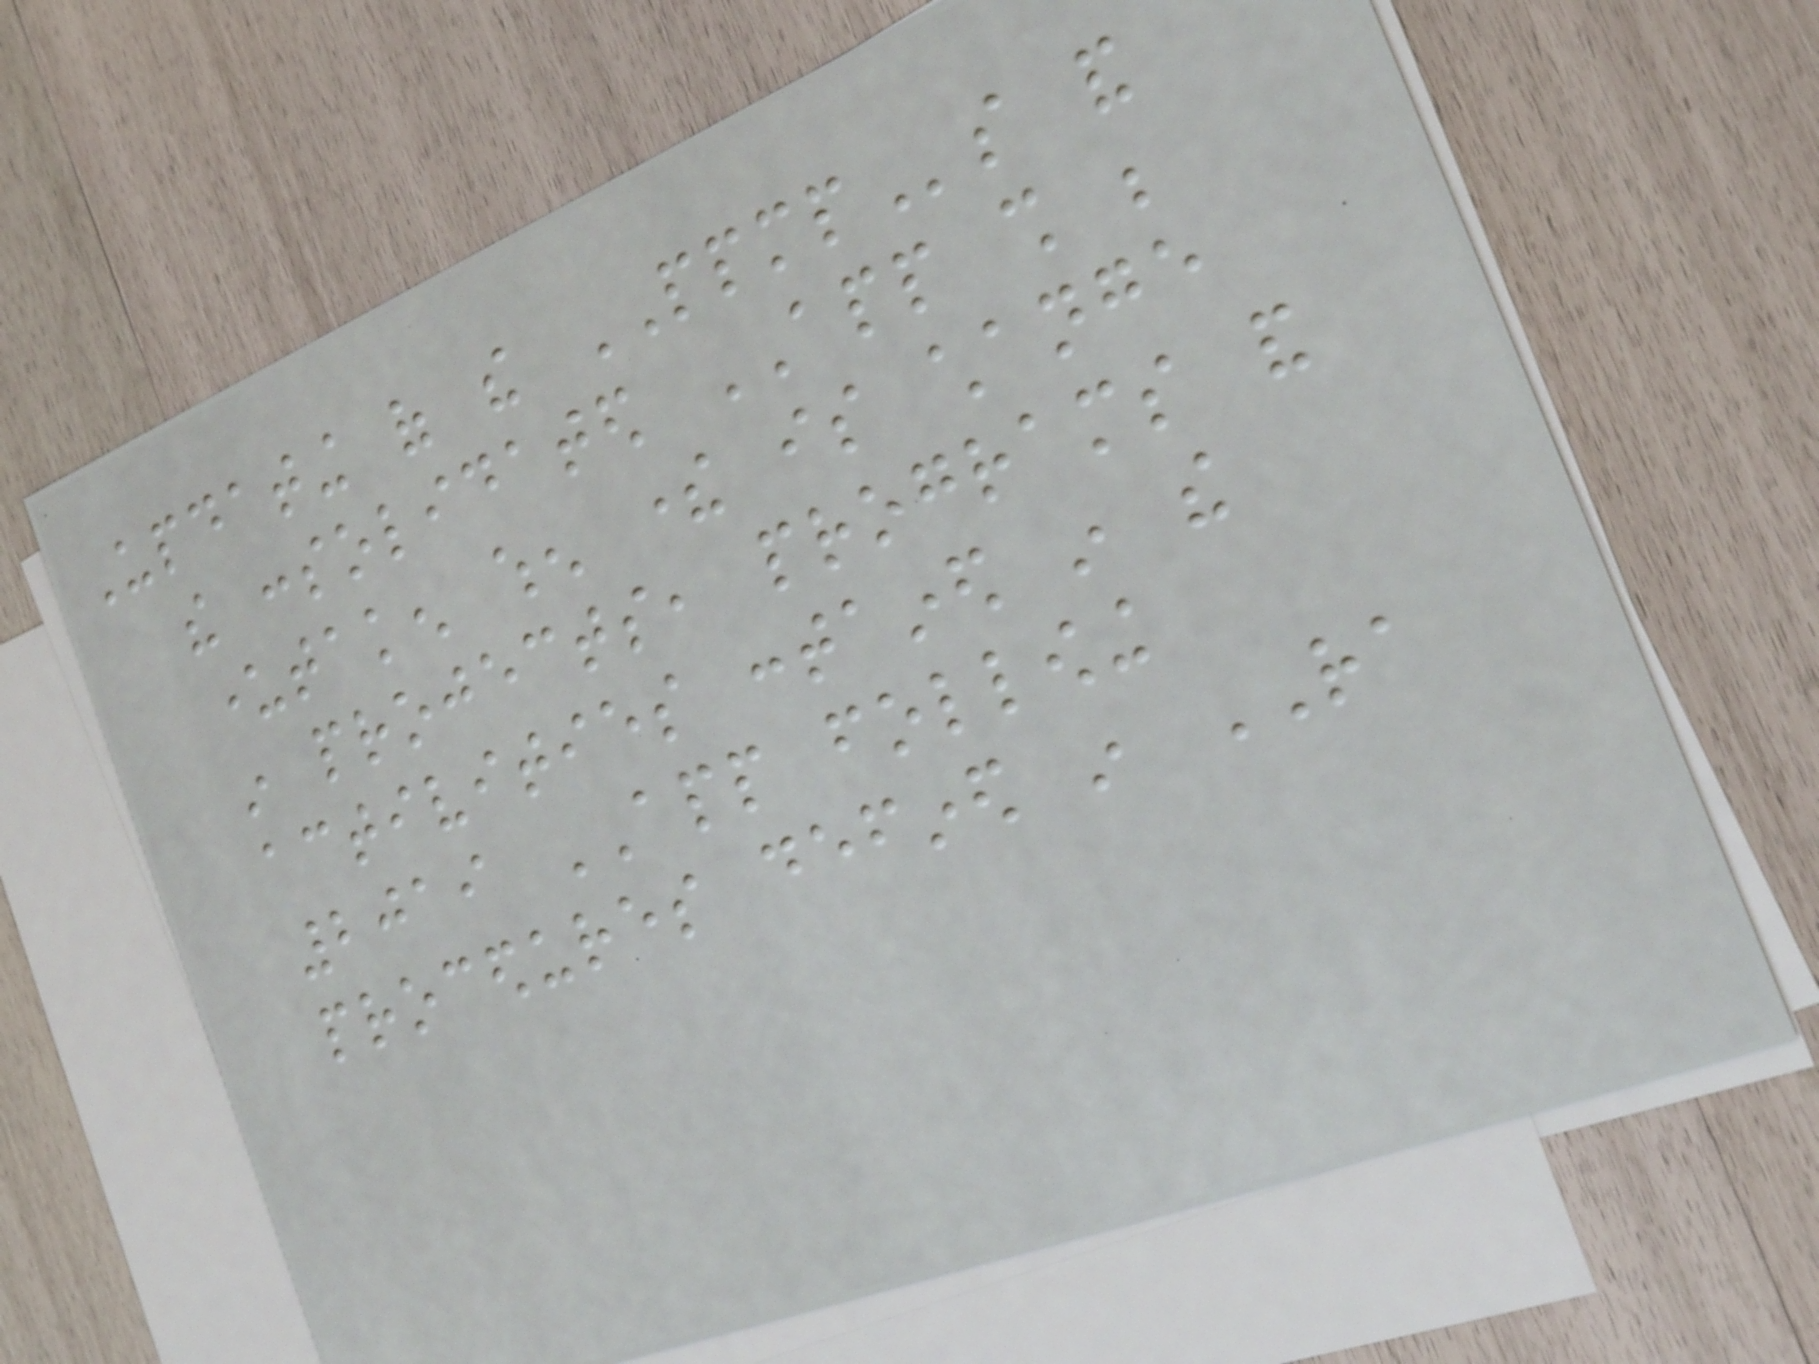Updating of the PPMPs and
the consolidated APP shall be
undertaken when there is change
in projects, programs and
activities contained in the
2019 APP following
procedures defined in RA
